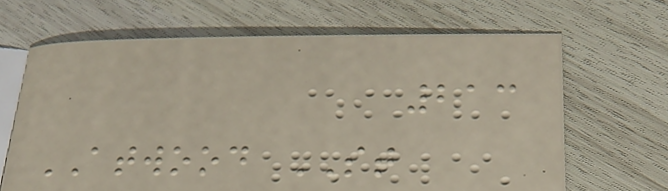213
ATWOOD ST
